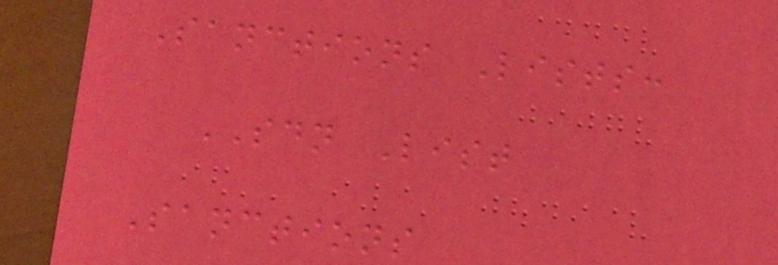Sanctions Lists:
SDN List
Sanctions
